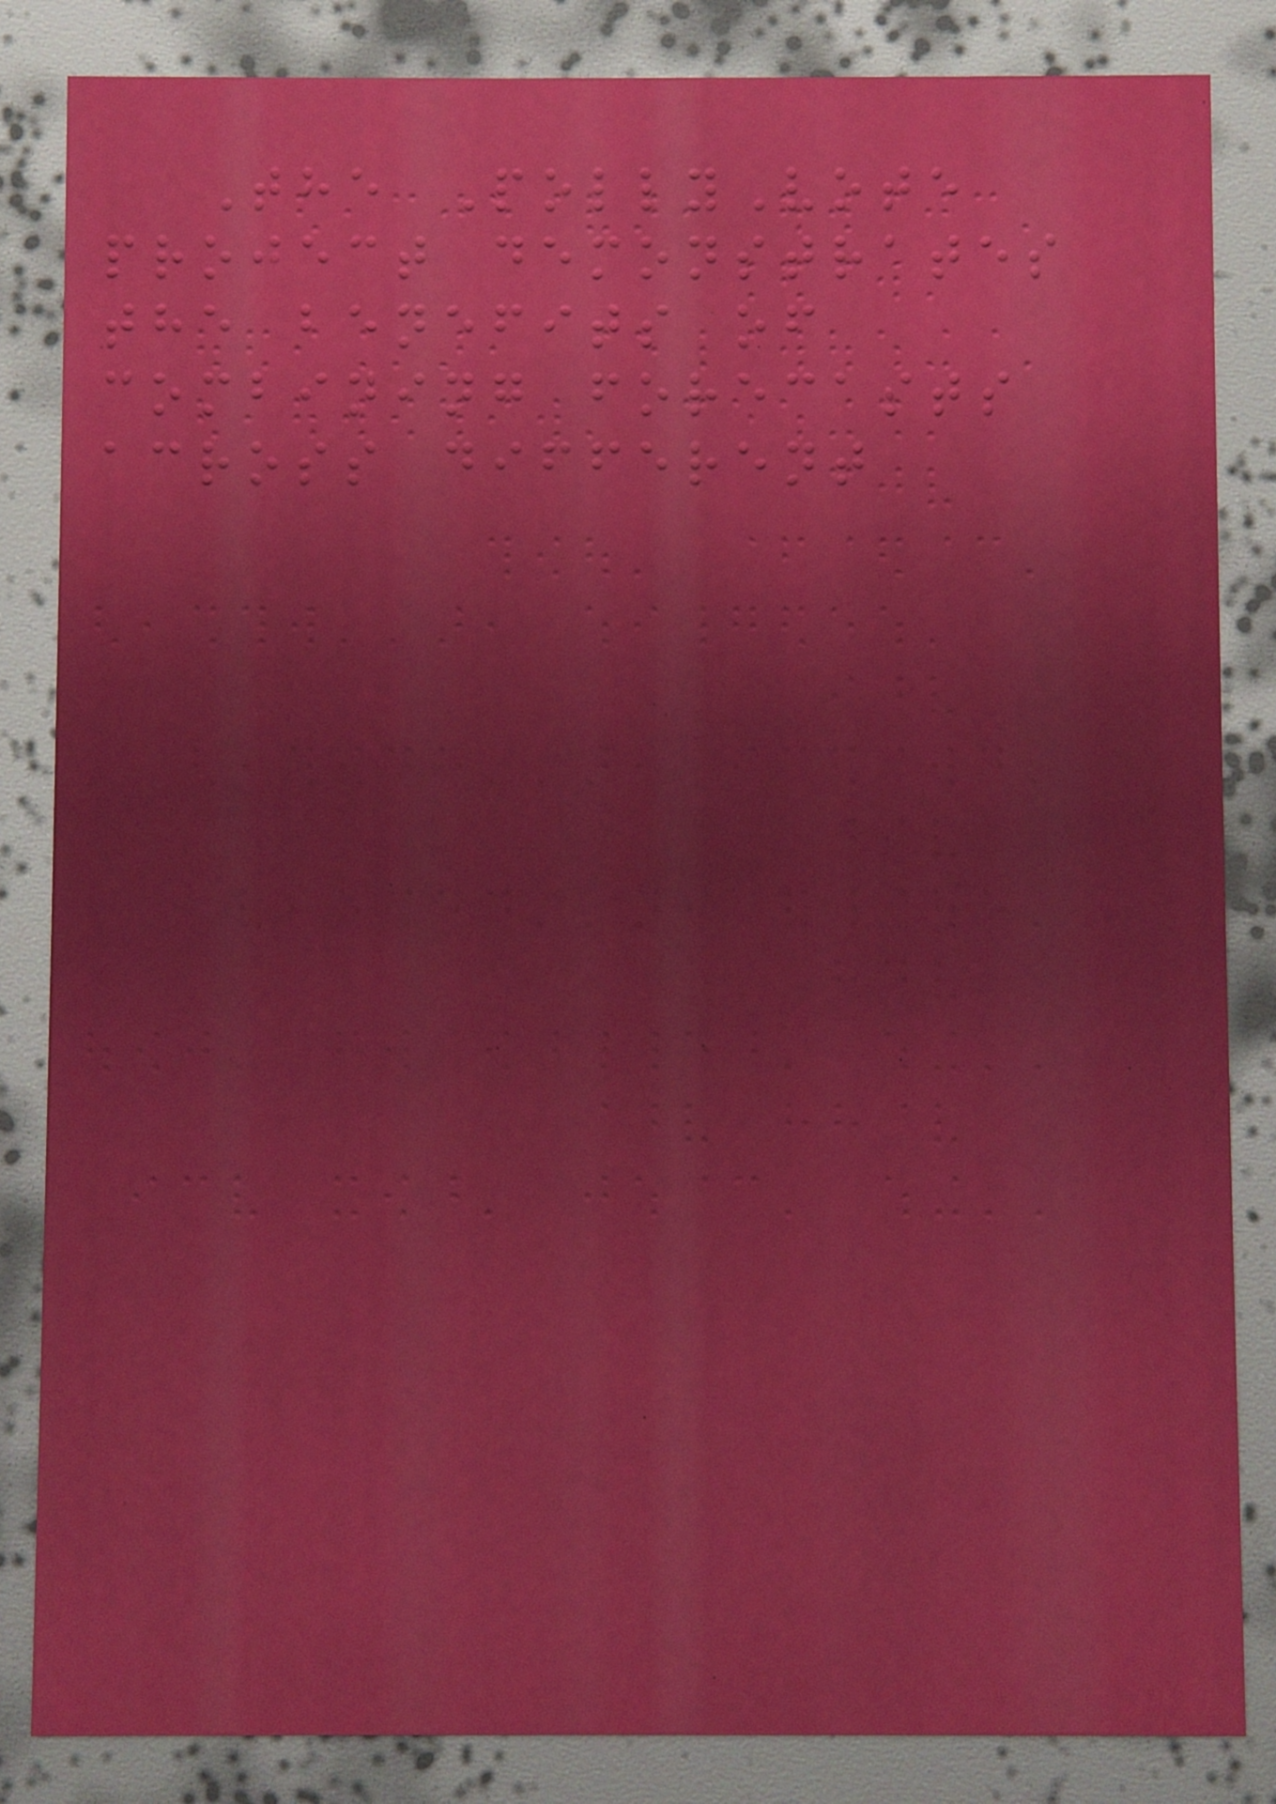The PollyVote
project demonstrates
the benefits of
combining forecasts
across different
